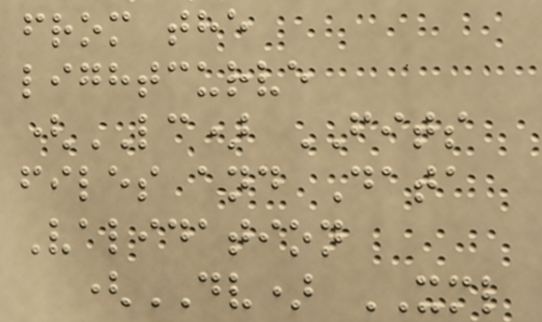from the
lightcurve
(LC) FITS
files and Data
Validation
(DV) XML
